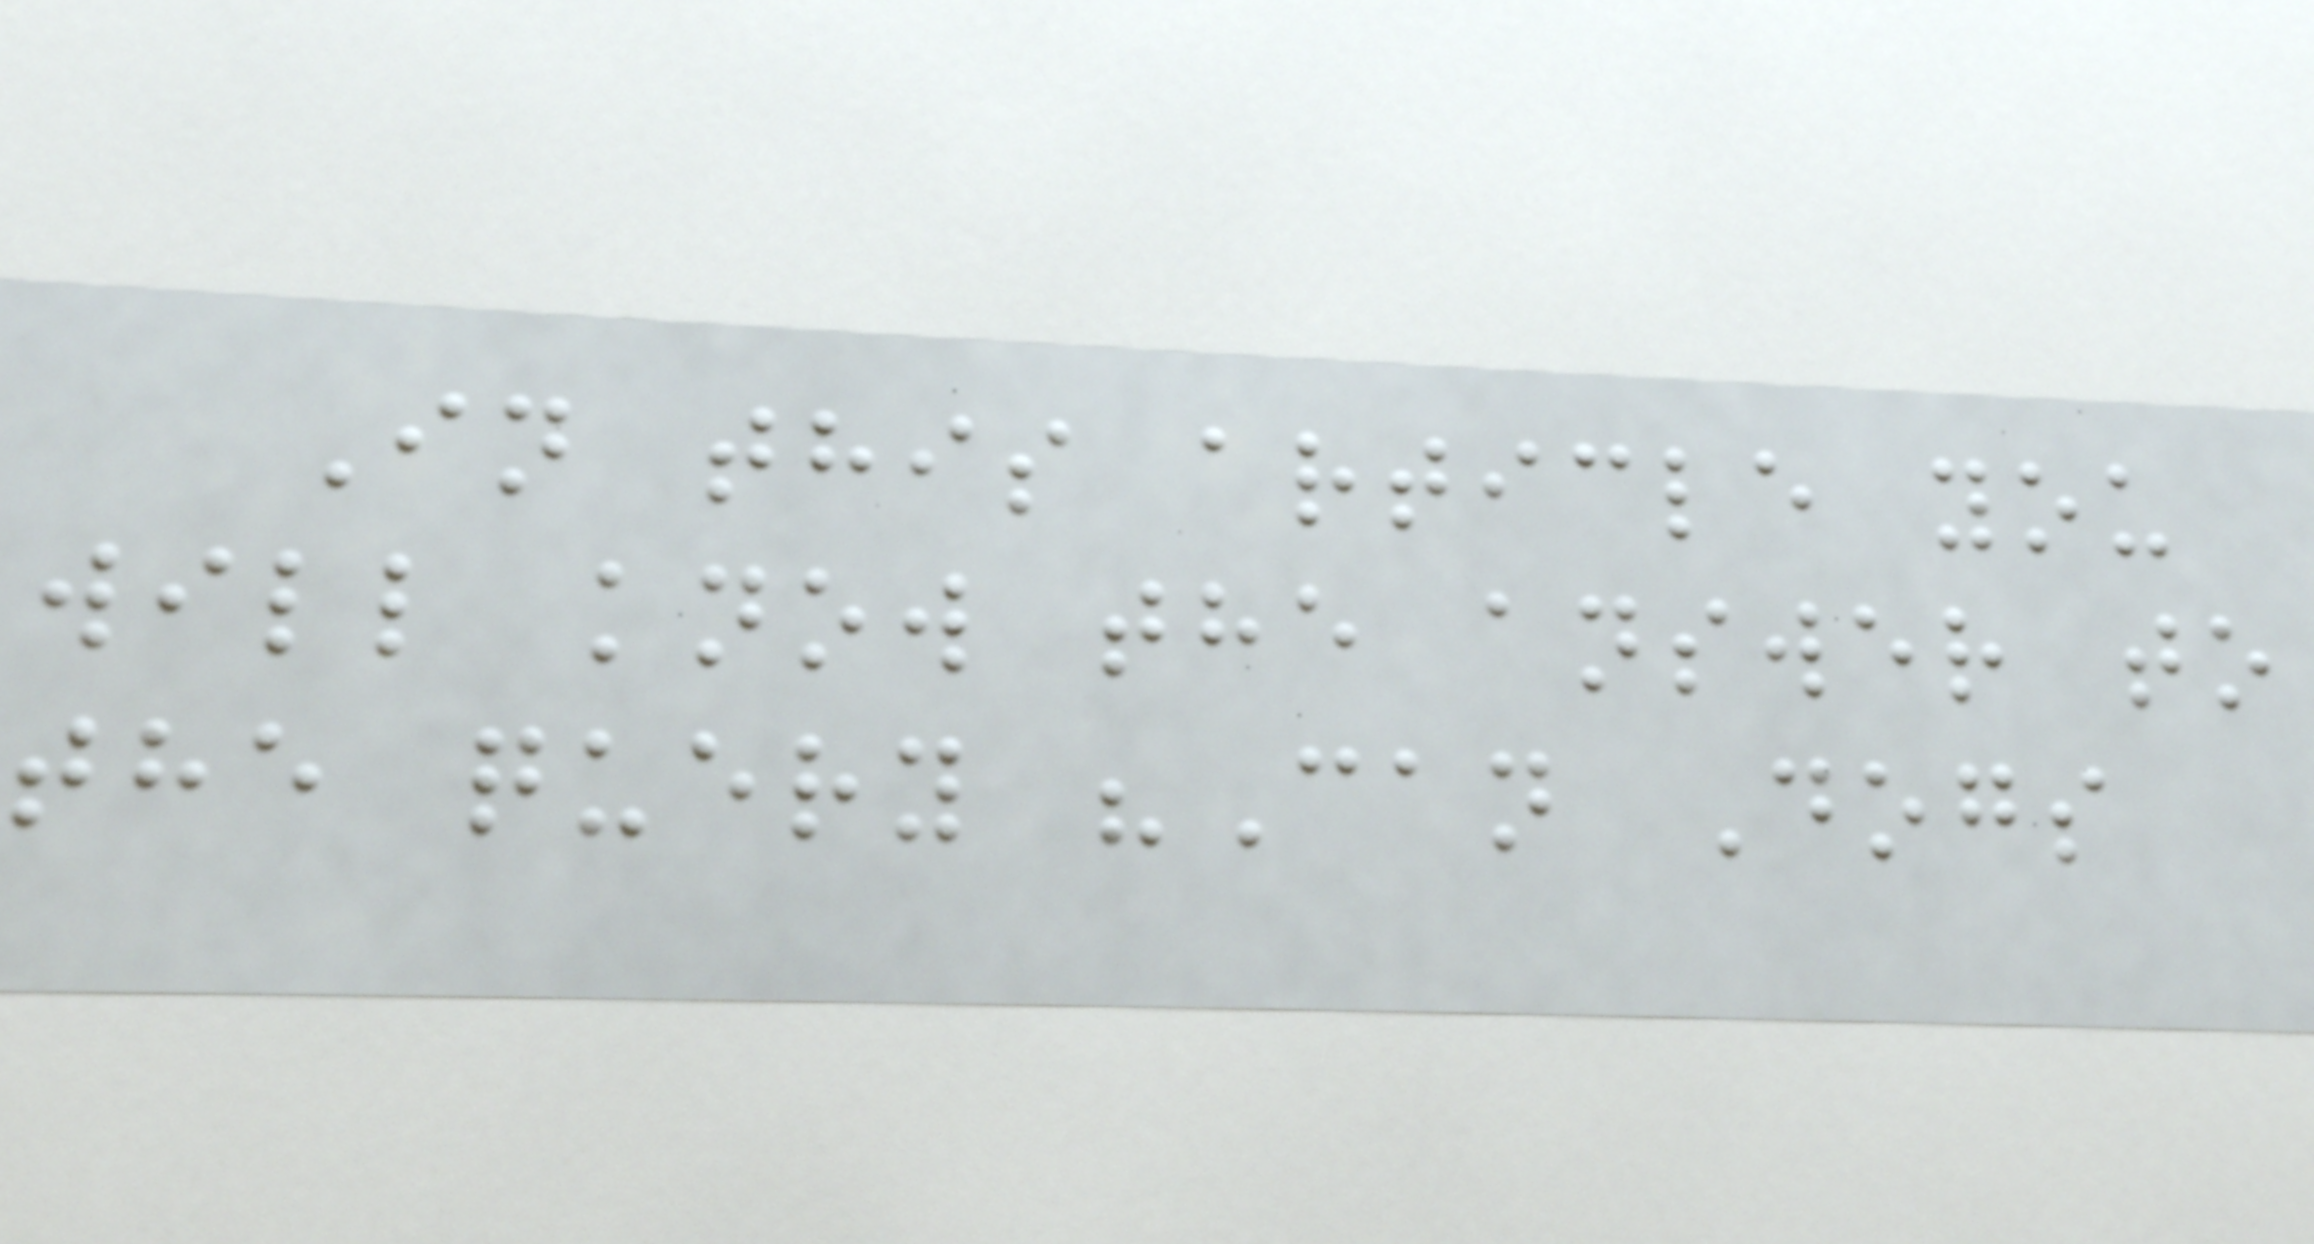In this article you
will know the answer to
the query "Can Dogs
